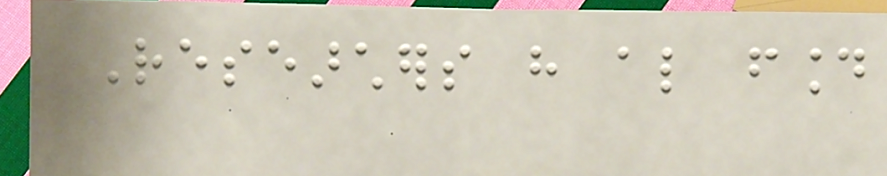Researchers have also found
